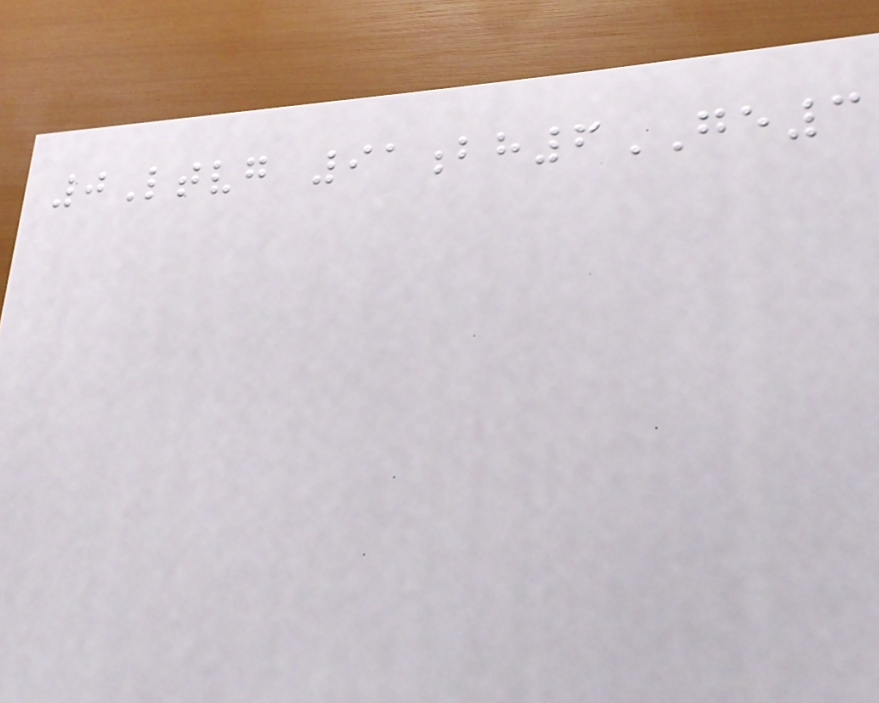0Ltvg 91bh6GE3
